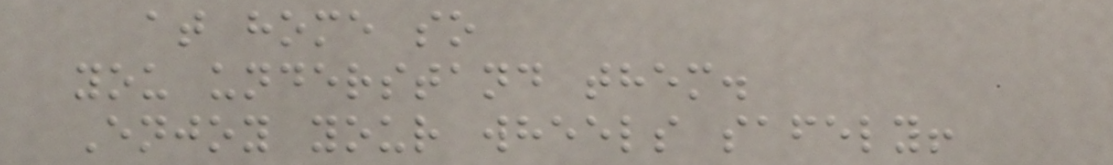at home so
you understand them.
Enjoy your wheels safely!
